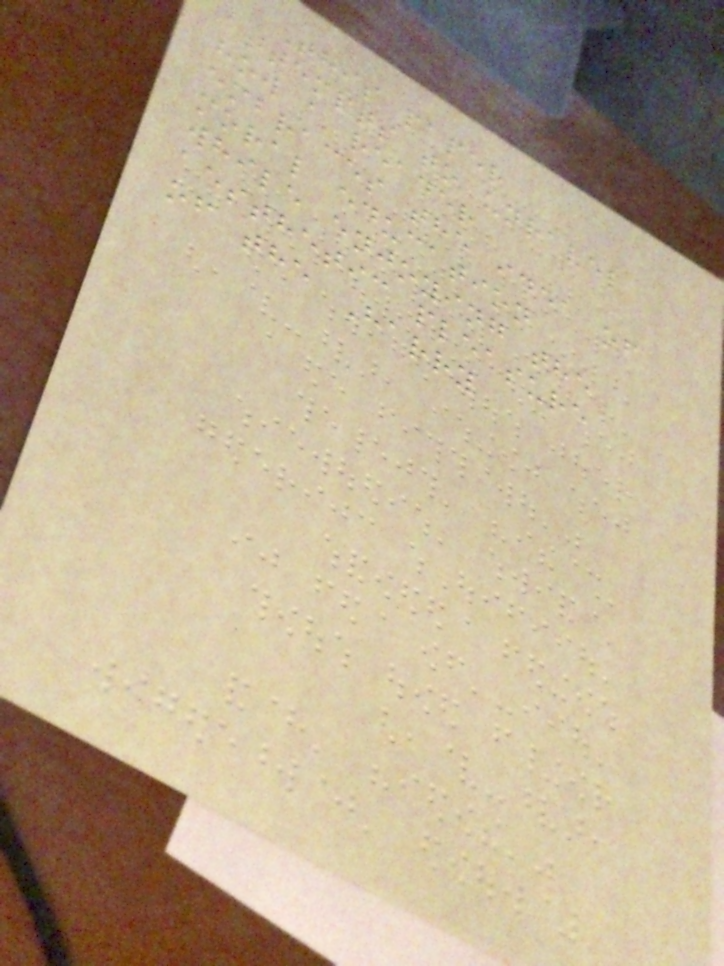This paper
attempts to unravel
how a reader
embraces the idea of
moral education
while enjoying the
aesthetic pleasure
of the Harry
